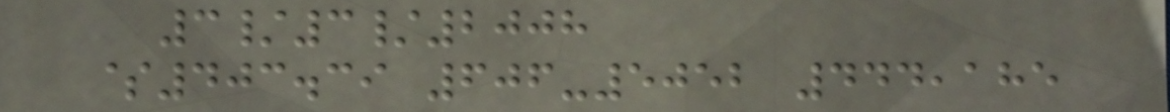3/3/2008
$403.39 606-5052 444,185
